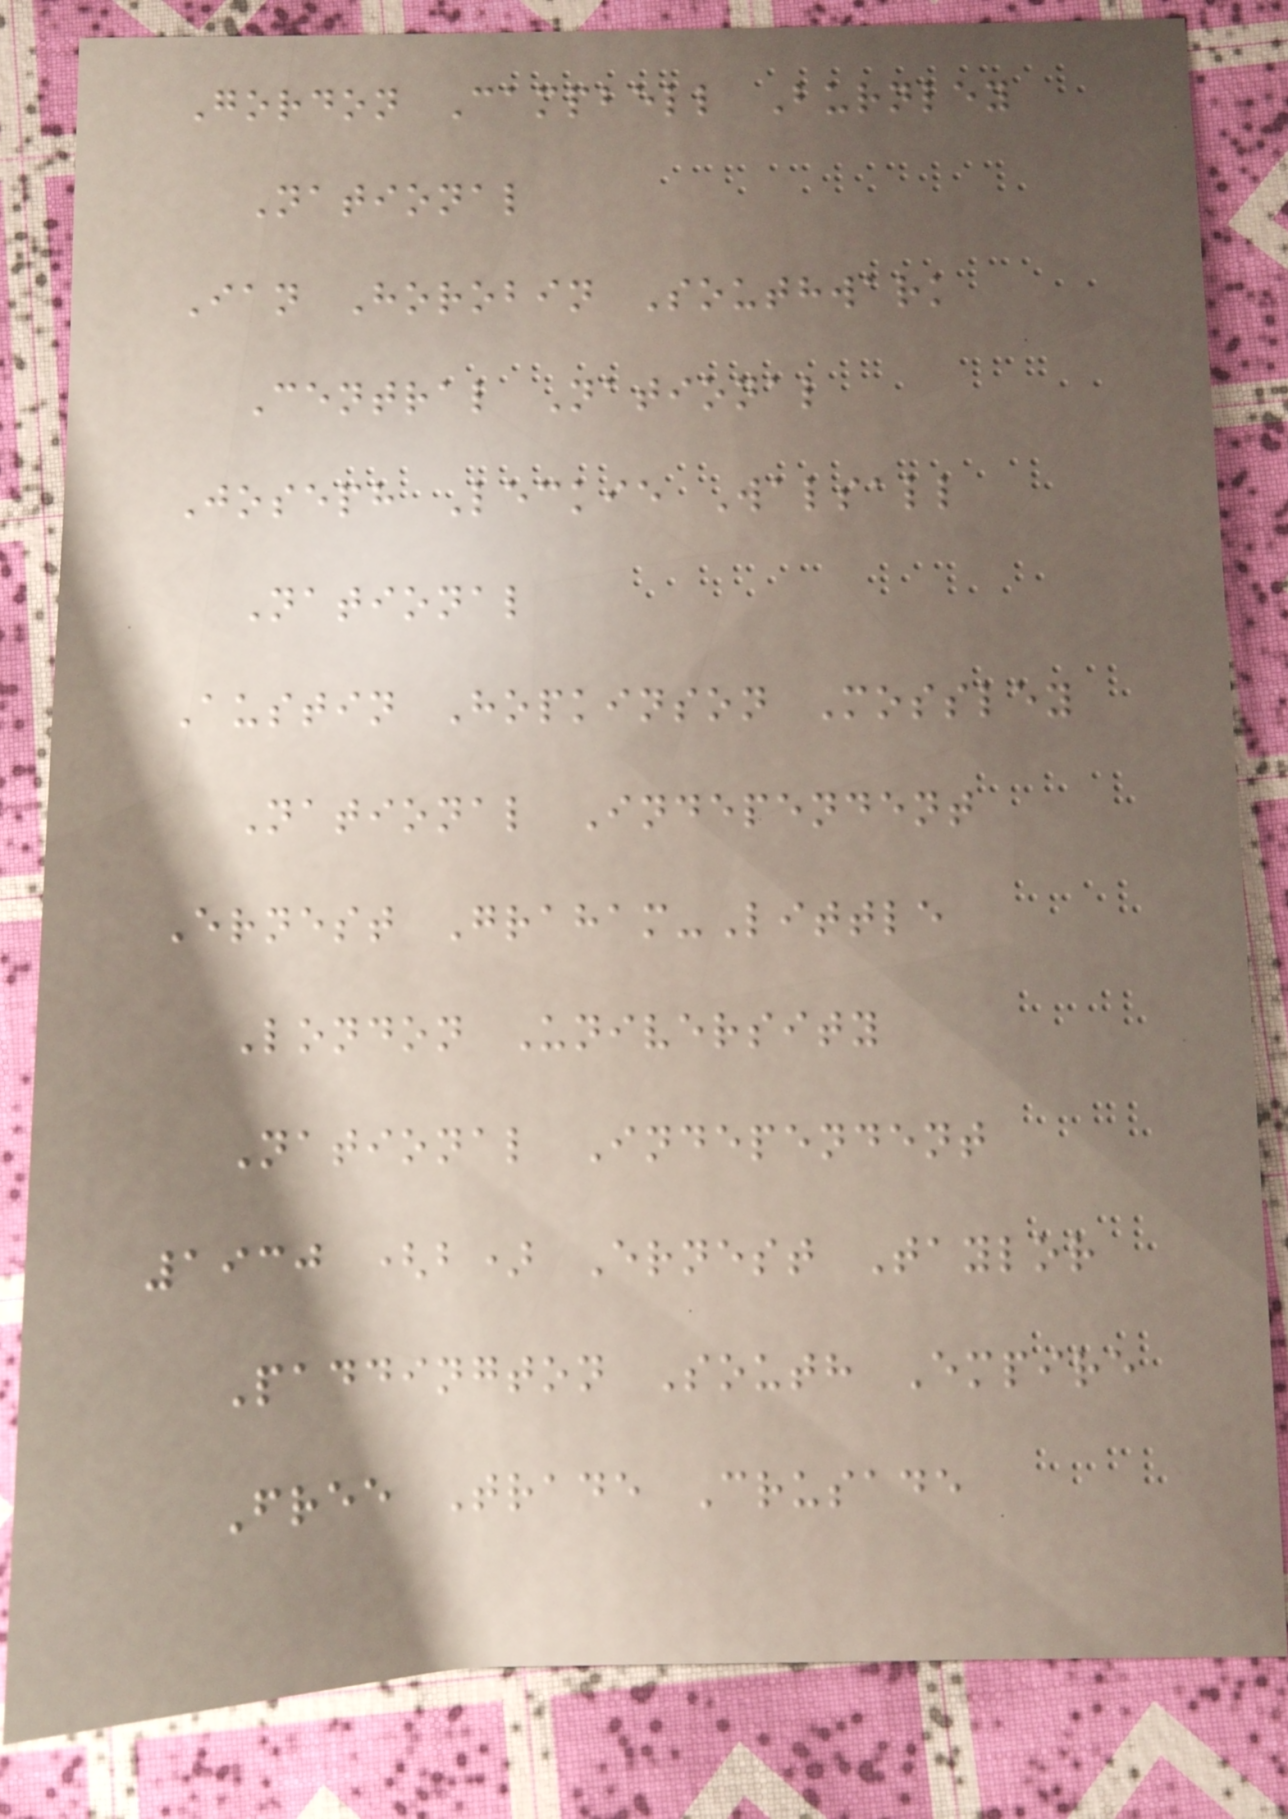Gordon Campbell Burnley
National
Ian Horobin Southwark
Central National
Joseph Leckie Walsall
National
Austin Hopkinson Mossley
National Independent
Ernest Graham-Little
London University
National Independent
1930 (b) Ernest Taylor
Paddington South Empire
Free Trade Crusade
